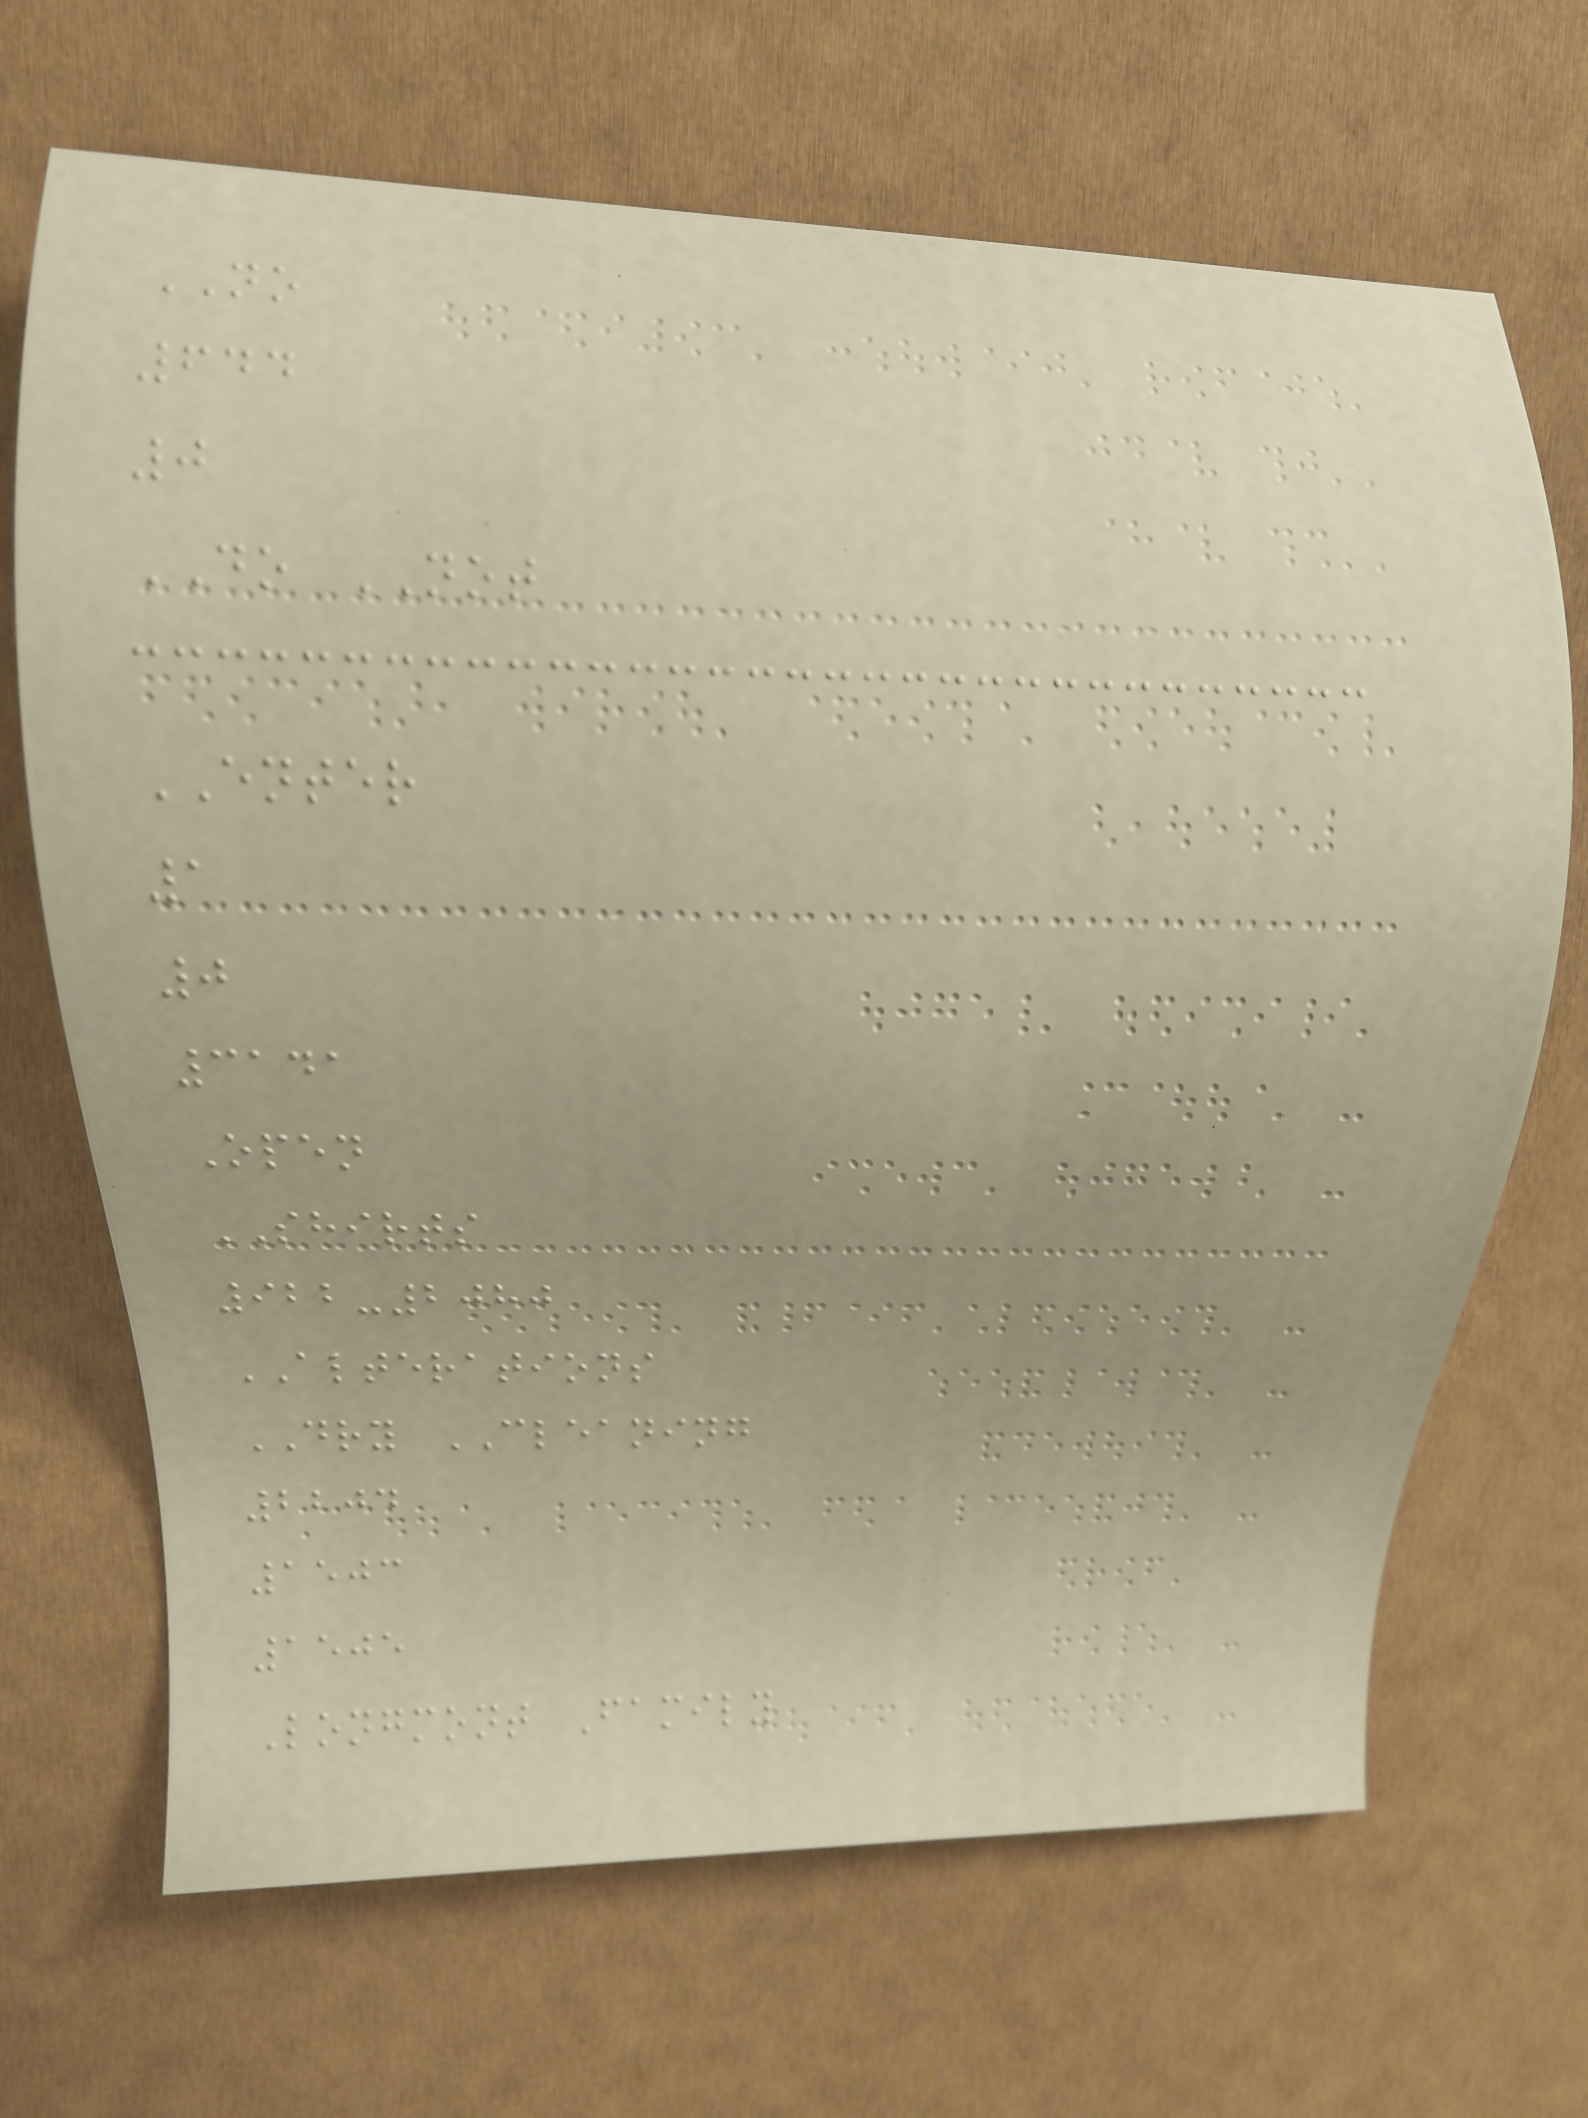NO
644
0
DO NOT
ENTER
1
0
3141
Open
SHIRTS
922-2080
ALTERATIONS
DRY CLEANING
2204
1503
1505
Longmont Family
